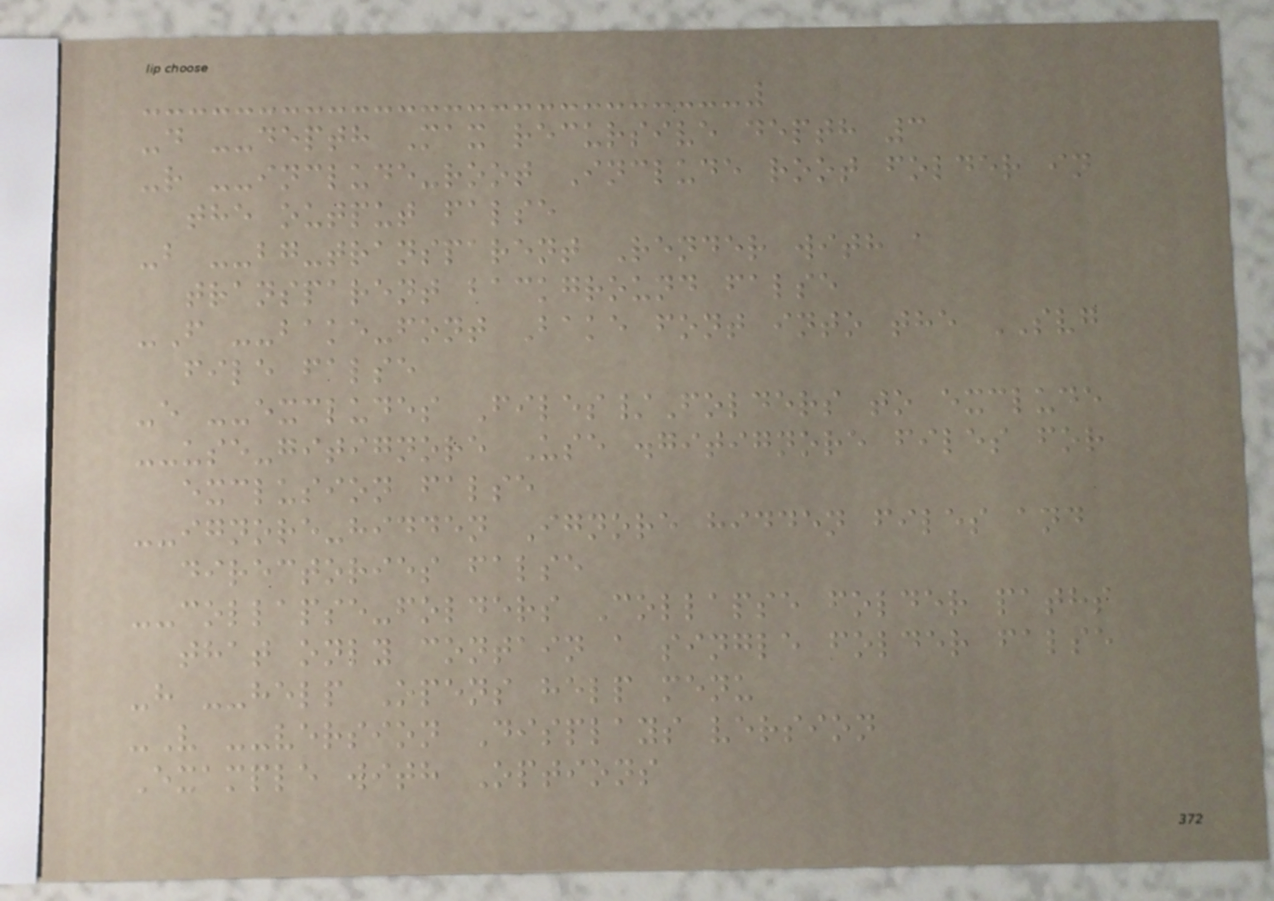-d --depth Max recursive depth 3
-r --include-root Include root folder in
the output false
-b --bg-transparent Render with a
transparent background false
-F --bake-font Bake font into the SVG
file false
-e --excludes Files/Folders to exclude
--use-gitignore Use .gitignore files for
exclusion false
--ignore-hidden Ignore hidden files and
directories false
--collapse-folders Collapse folder paths
that only contain a single folder false
-h --help Opens help menu
-V --version Displays version
Example with Options
